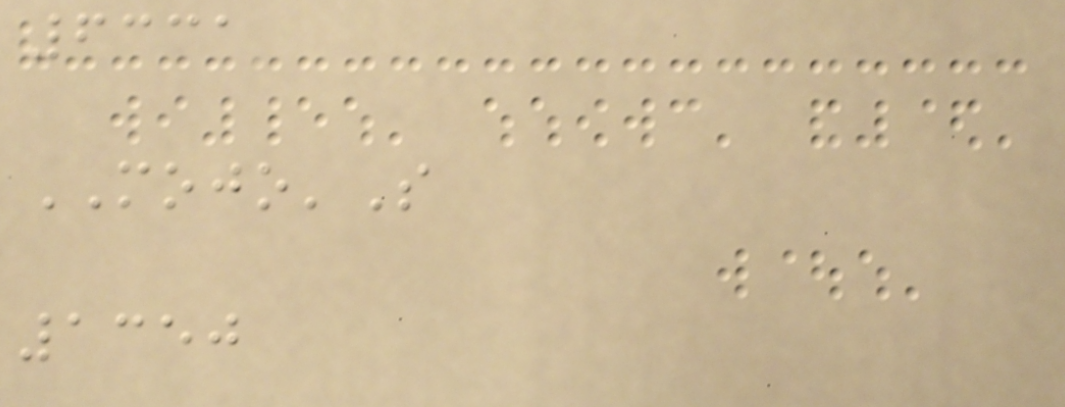6331
MOJO'S
1350
